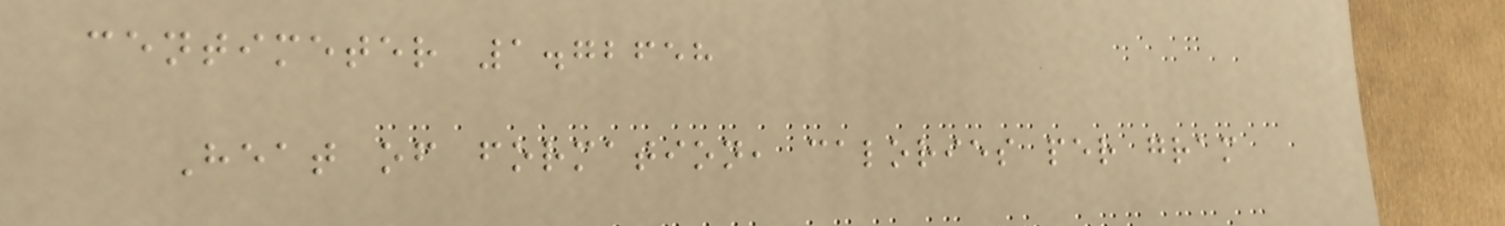centimeter 1.72658
Heat of formation, calories per gram
